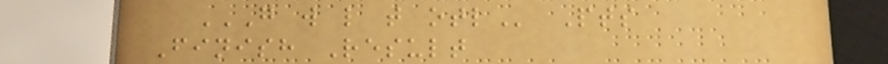G W L T OTL Pts
Finish Result
